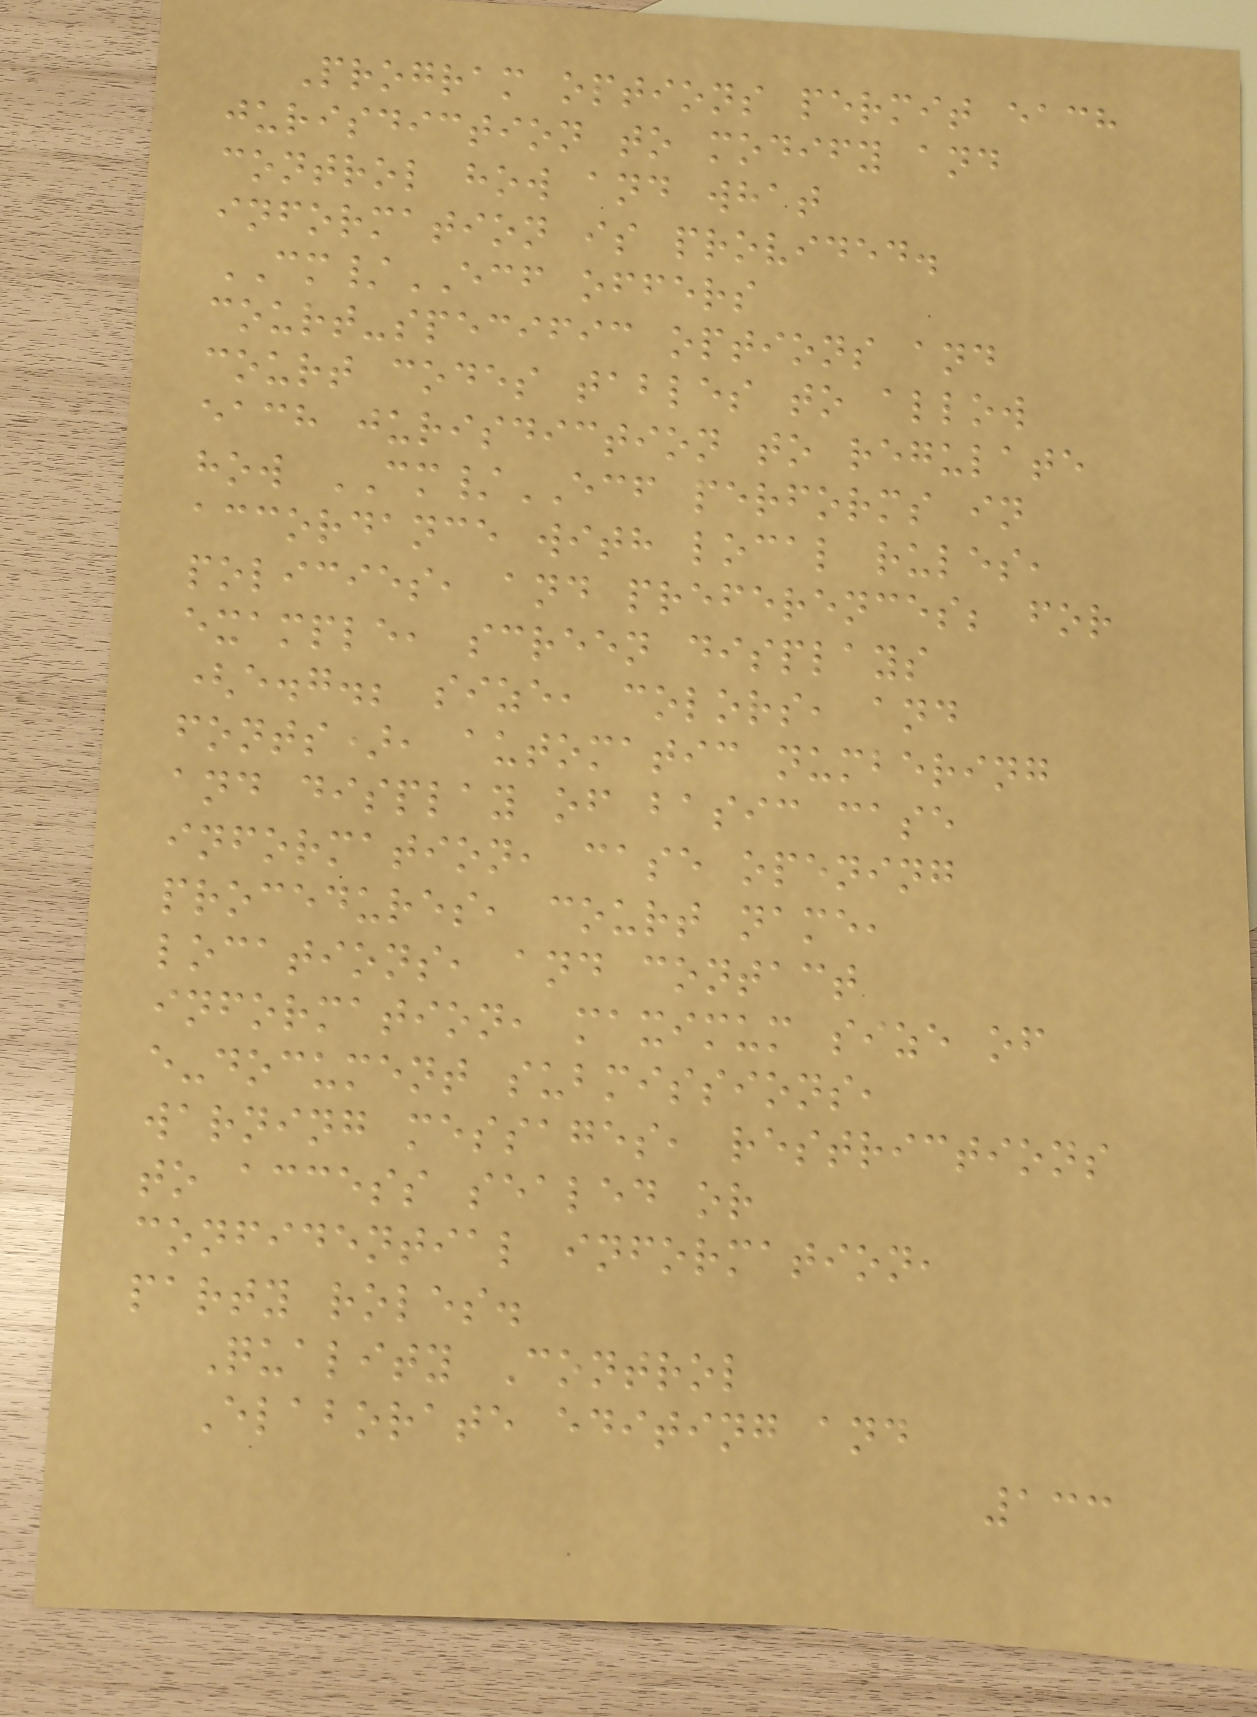Program options permit each
jurisdiction to modify and
control how and what
information is provided.
CM/ECF offers
court-specific options and
court codes tables to allow
each jurisdiction to regulate
how CM/ECF performs in
accordance with local rules,
policies, and preferences; for
example, screen displays
(e.g.; size, colors, and
fonts), automatic numbering
and display of basic case
information, case opening
procedures, court name,
locations, and contact
information, maximum size of
e-document submissions,
warning messages, restrictions
to access sealed or
confidential information,
party roles.
Quality Control
Elaborate editing and
133
